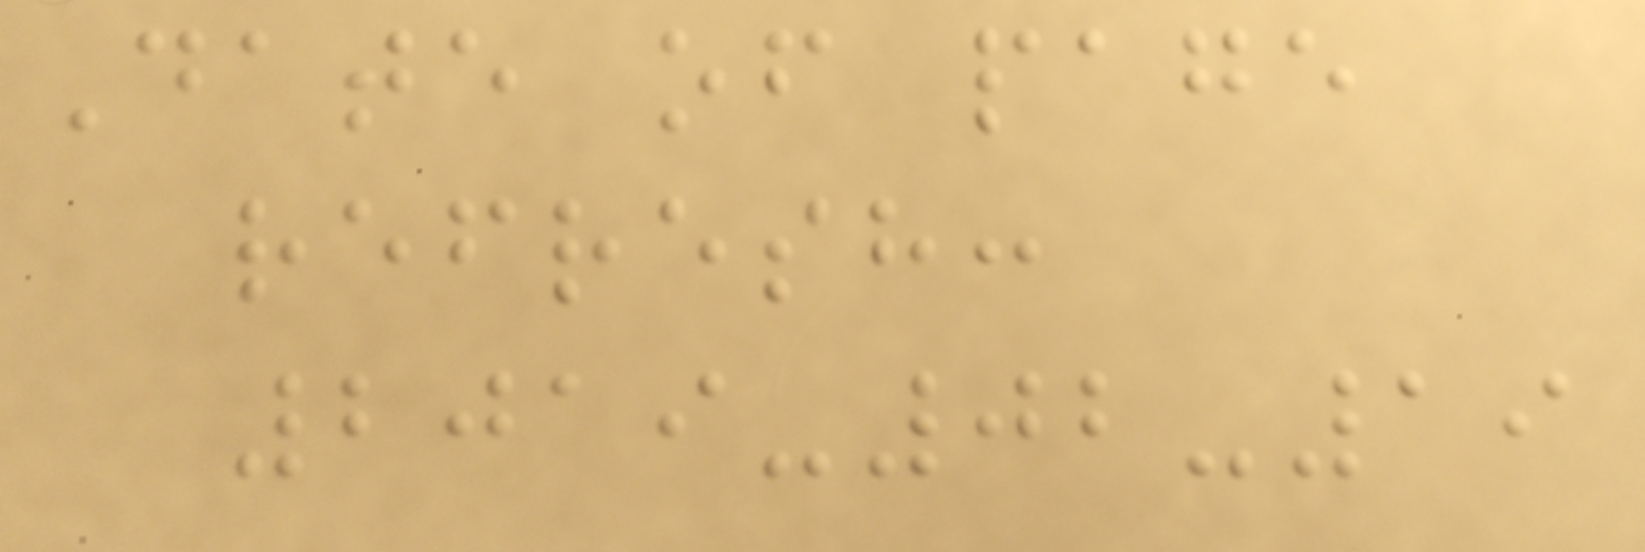Date of page
refresh:
2019-02-19
